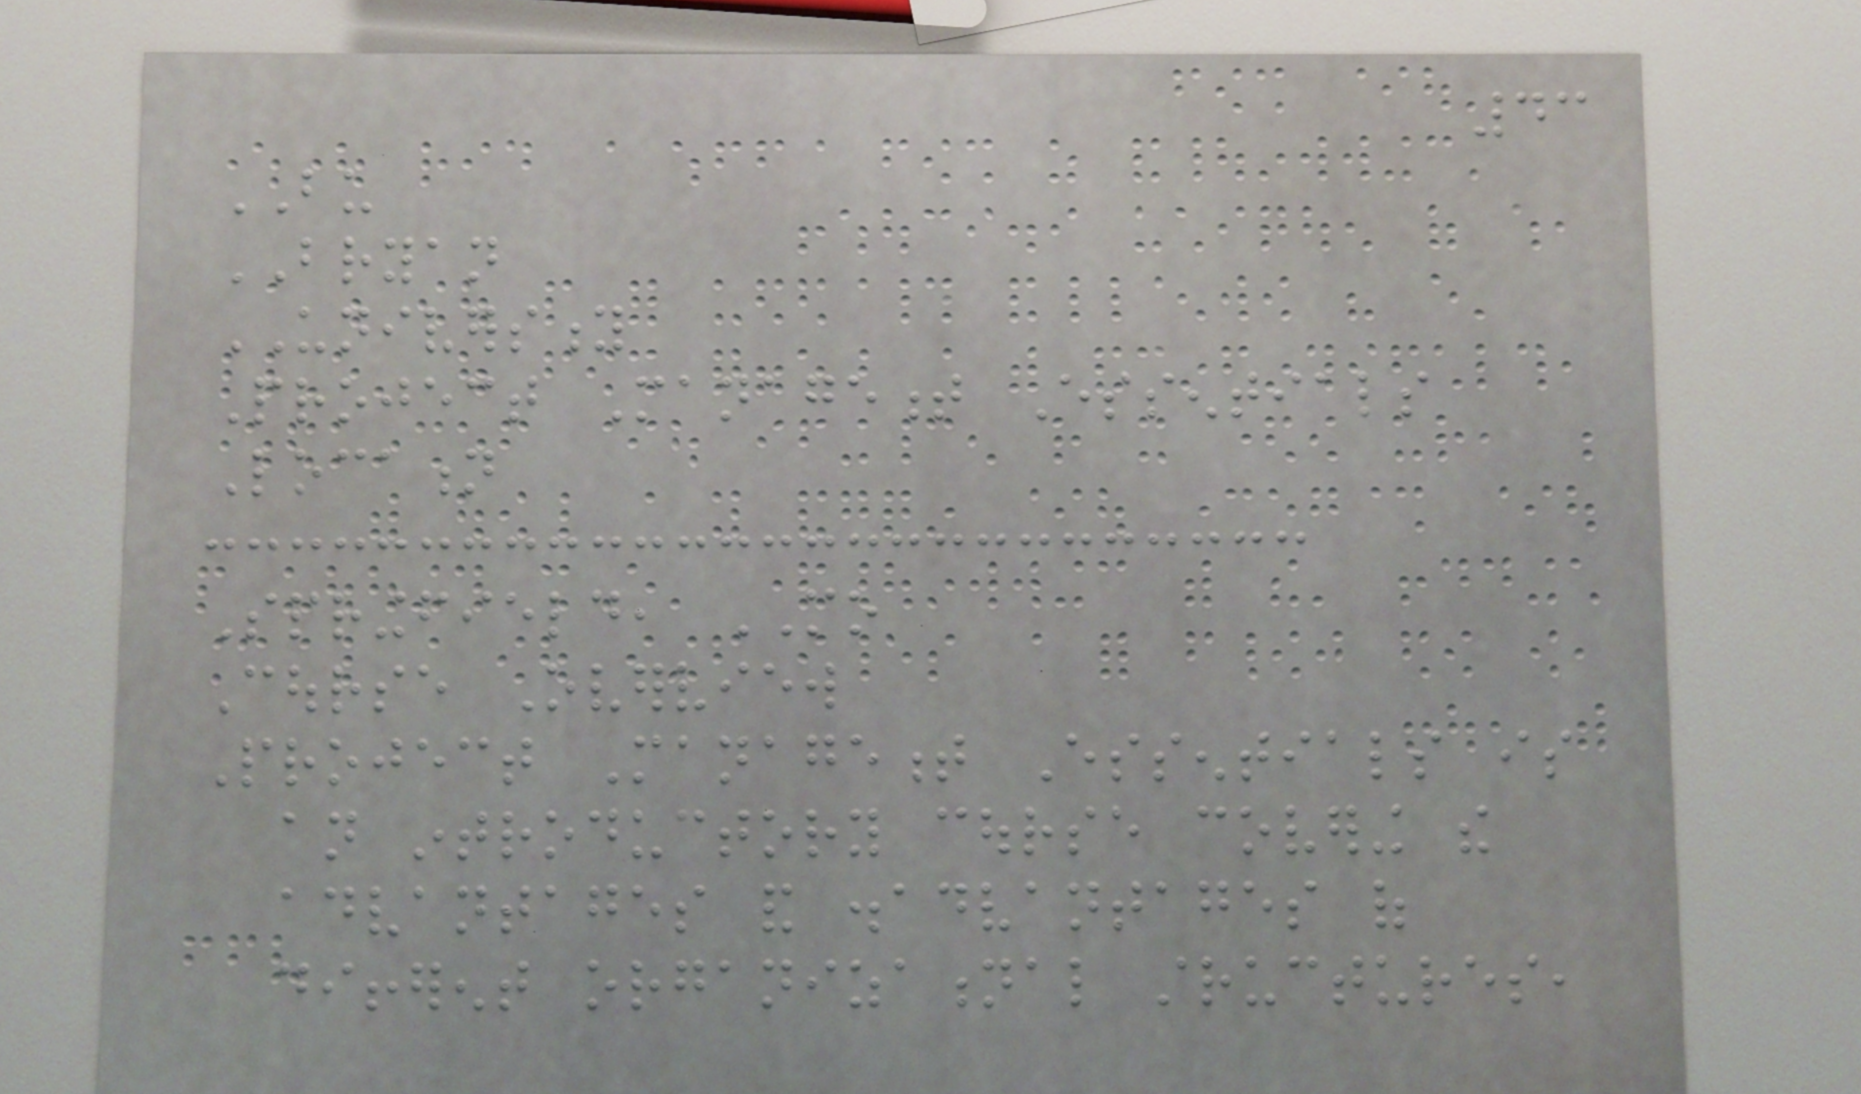43
BU
BRYAN
UNIVERSITY
Project Management Essentials
Location
Springfield, MO
Course Overview
Project Management Essentials is
an introductory course covering the
advantages and disadvantages of
different organizational structures,
